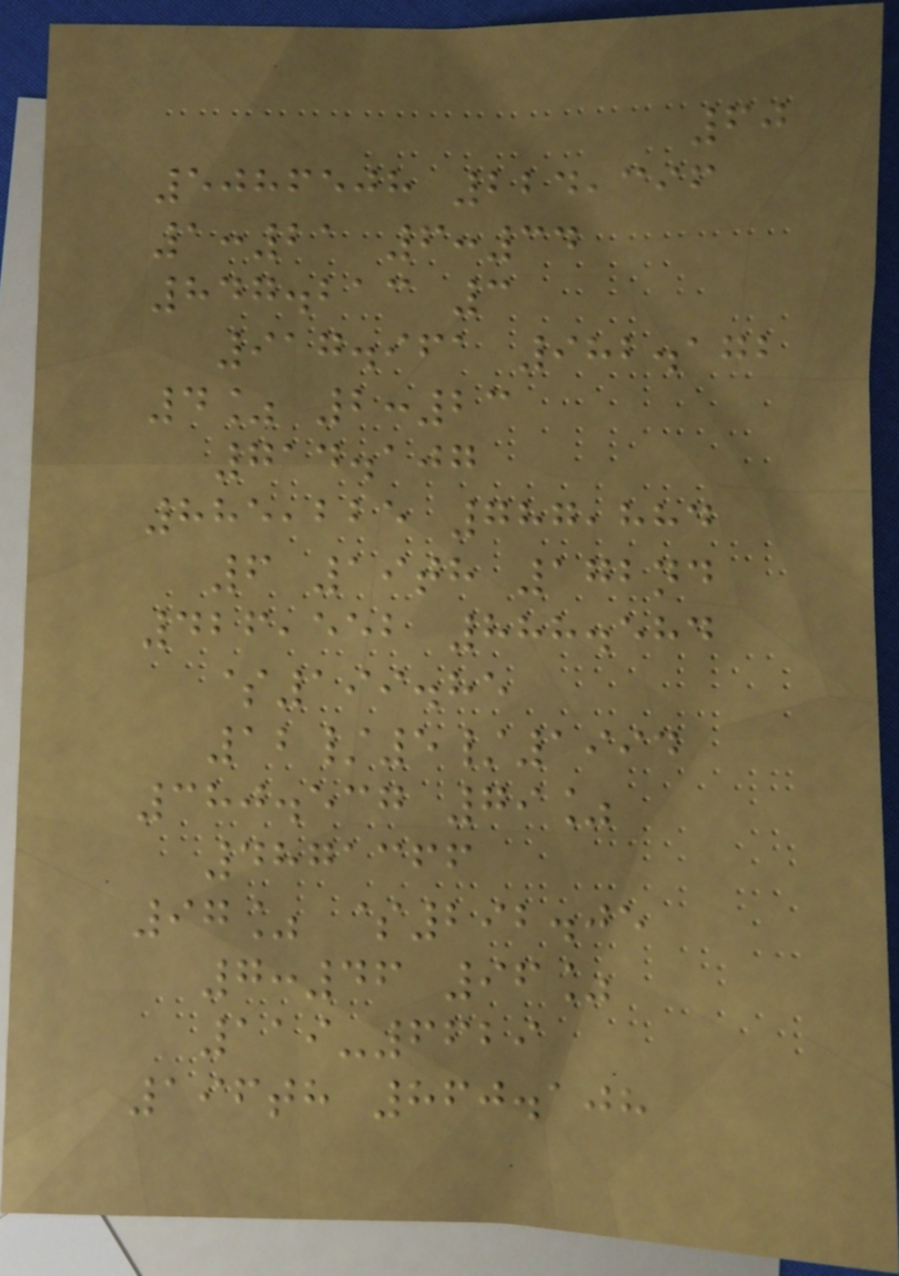60
5086508 224,396
1:21 6:34
847.213 3
917.961 982.172
4% 2:23
714.107
885,225 787,884
6 19th 172nd
426,552 888.584
$199.85
12/5/1994
380.537 79%
4871366
97% $292.05
7:46 96%
119-6629
196th 860.108
